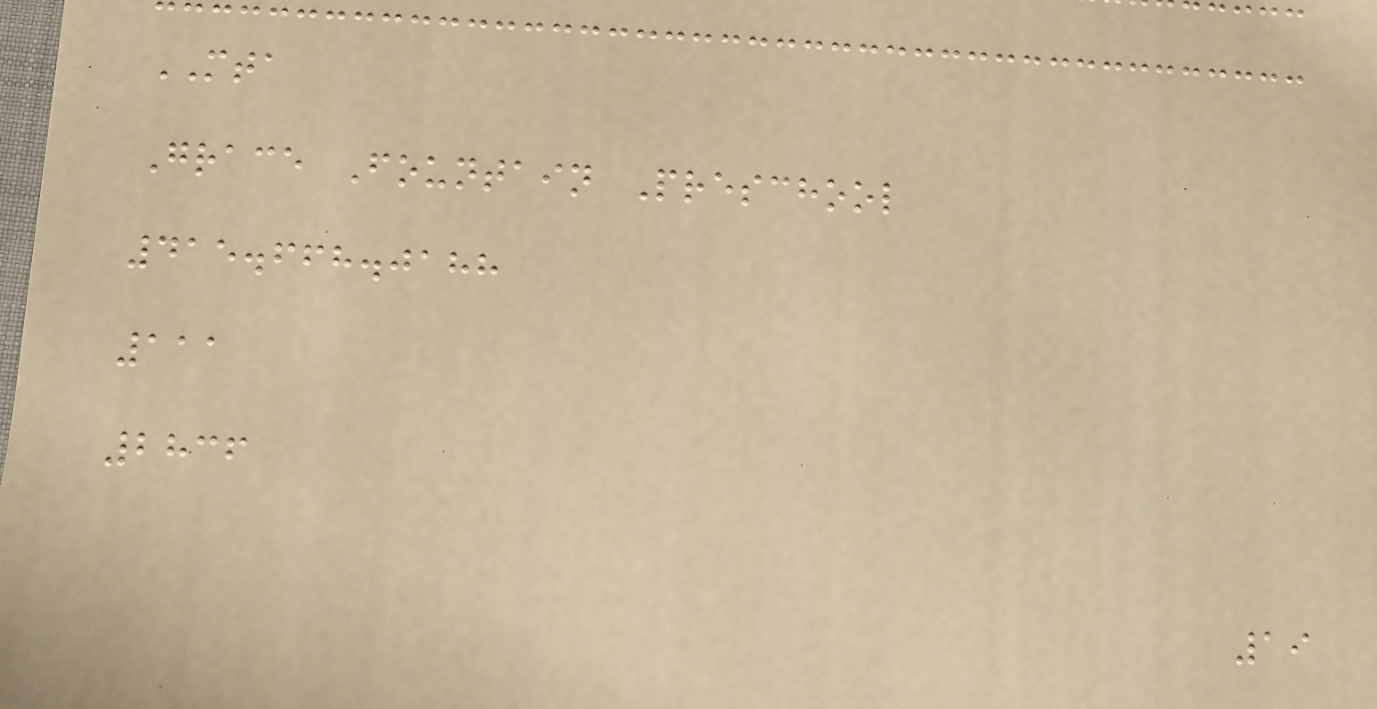MTA
Grace Fountain Preschool
415.668.0188
111
2836
19
